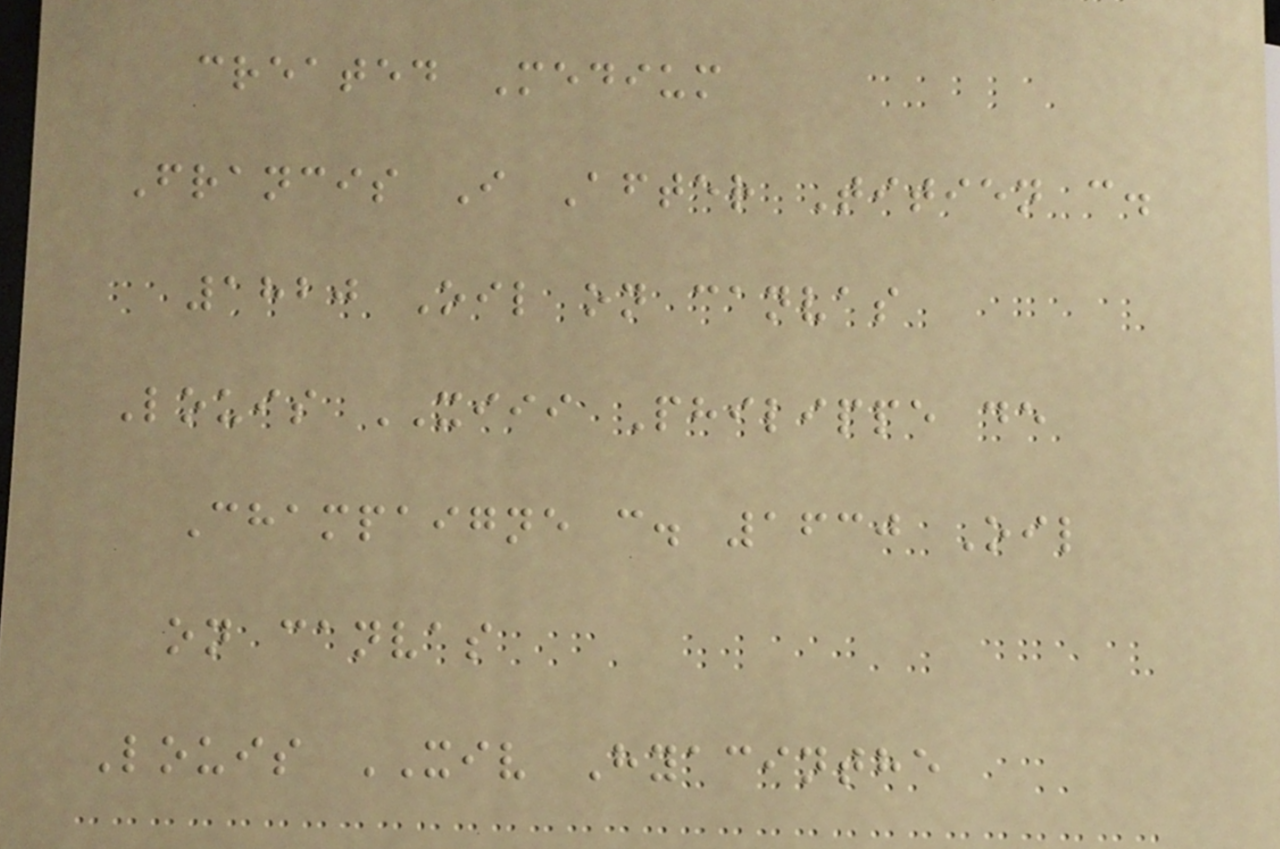created Medium
Francis I After Titien c.
1820 Oil on canvas
Louis XIII Philippe de
Champaigne c. 1630 Oil
on canvas
Louis XIV Hyacinthe
